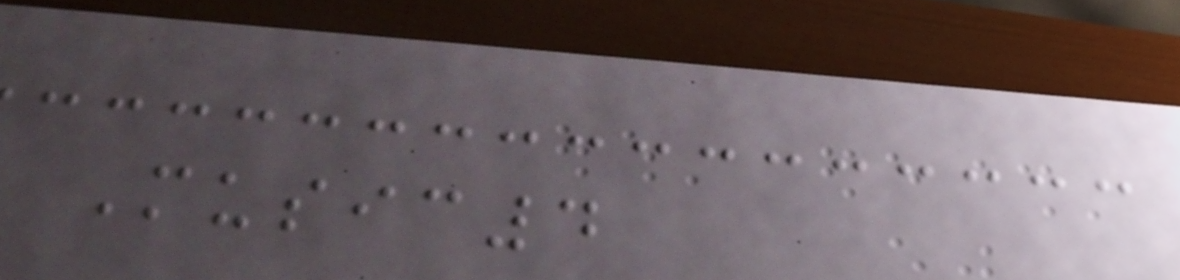Music4
